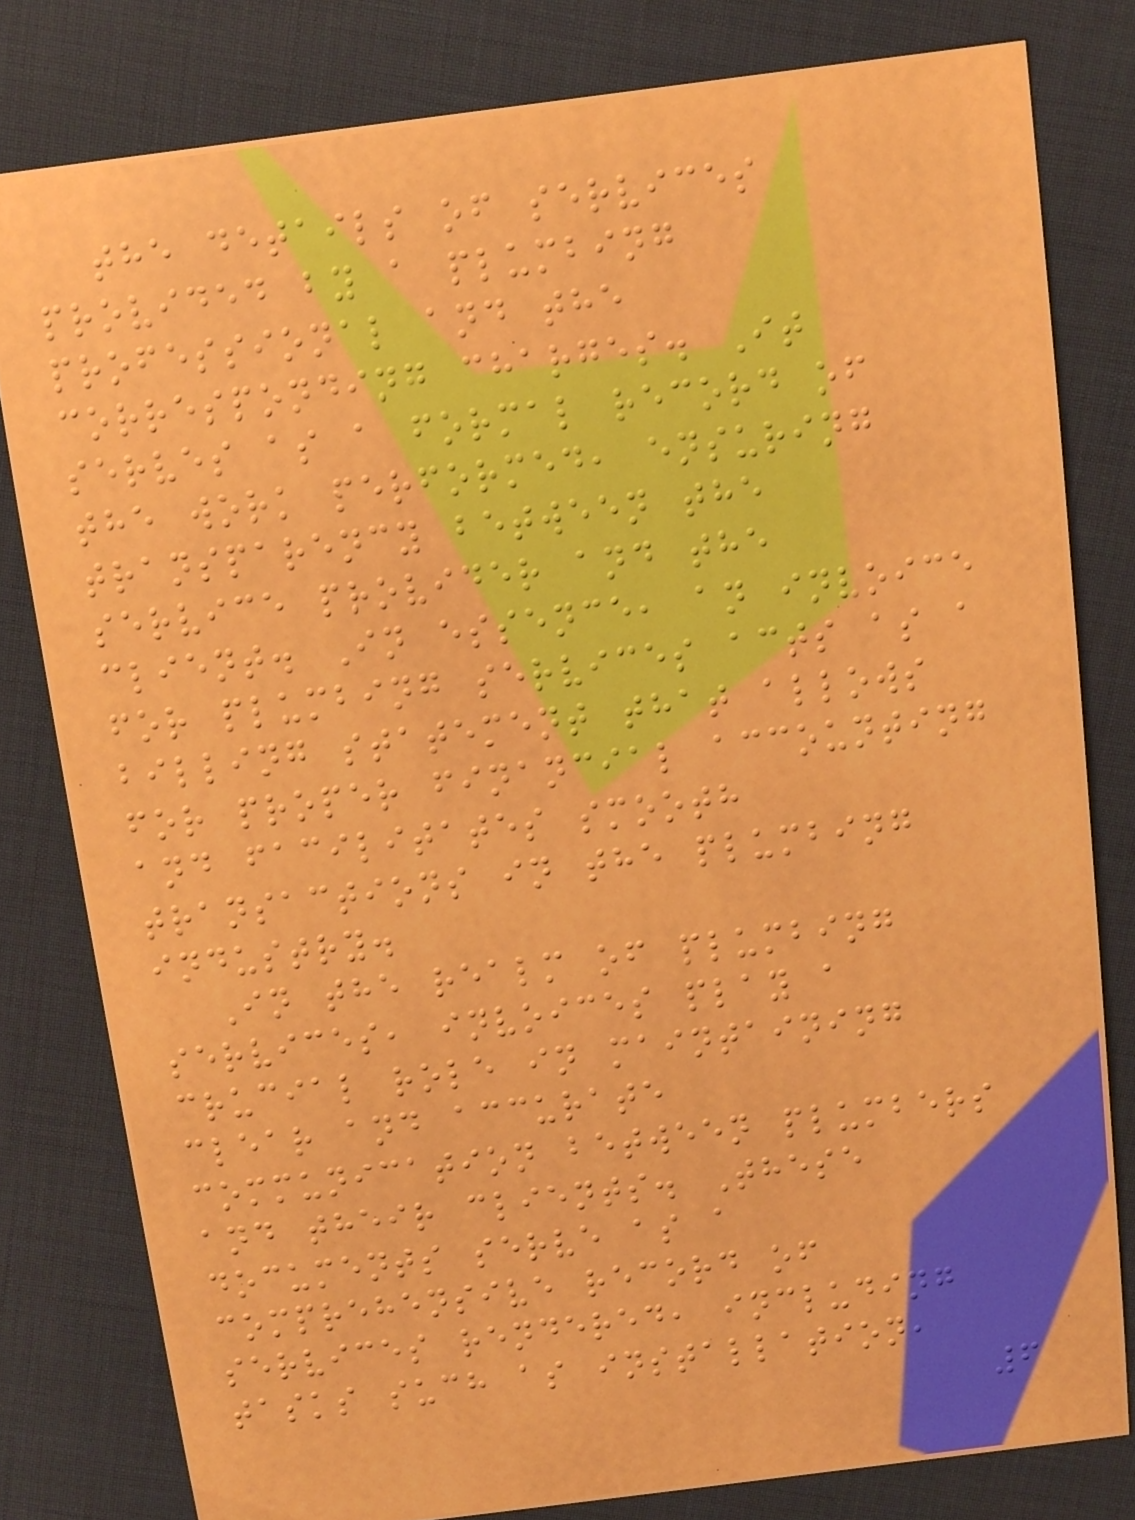the details of services
provided by a plumbing
professional and the
corresponding charges. It
serves as a formal record of
the work performed, ensuring
transparency between the
service provider and the
client. In essence, an invoice
for plumbing services acts as a
billing statement that allows
for proper financial accounting
and facilitates smooth
transactions in the plumbing
industry.
In the realm of plumbing
services, invoices play a
crucial role in maintaining
clear and accurate
communication between plumbers
and their clients. These
documents serve as a
comprehensive record of
services rendered, including
tasks such as installation,
6
